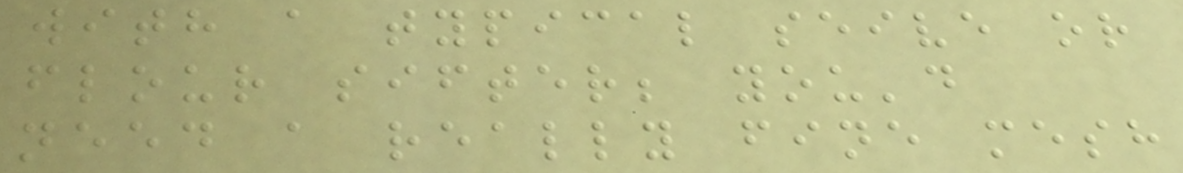with a typical seive or
flour sifter; you'd
need a really fine mesh
